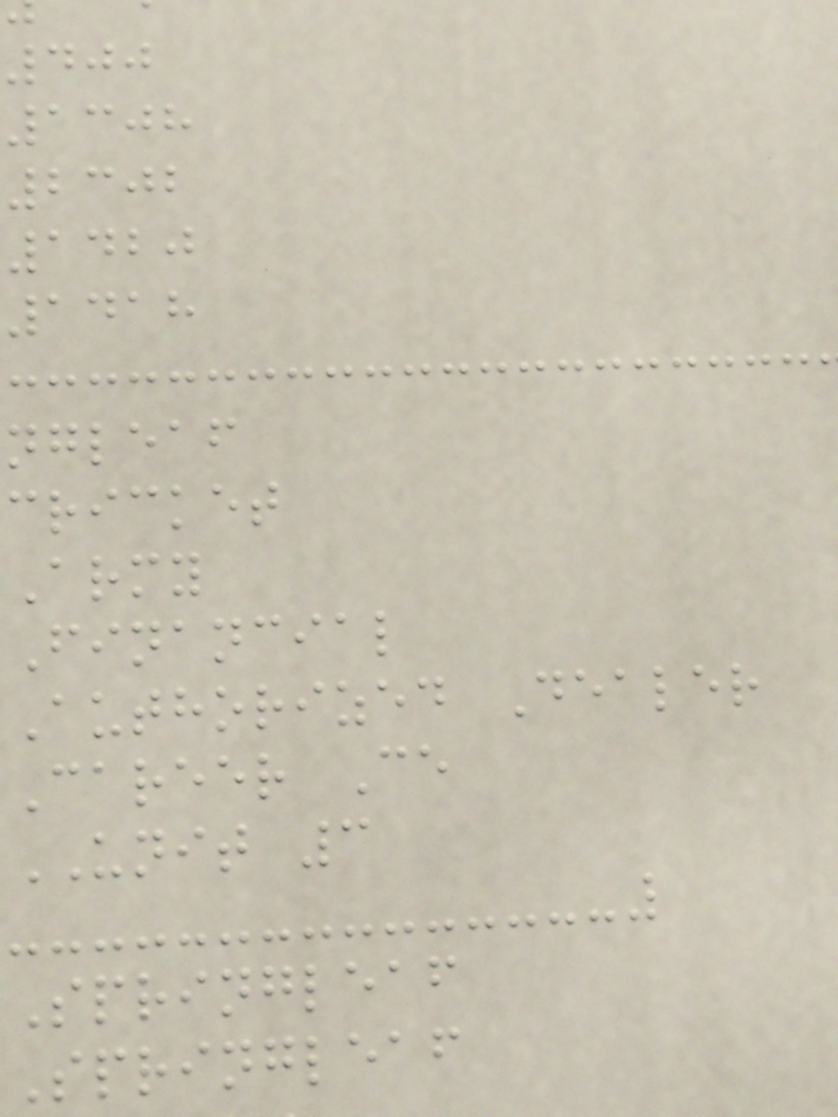400
1308
2302
1420
1418
ngleaf
cricket
Army
Financial
Authorized Dealer
Career Ce
UNIT 3
Springleaf
Springleaf
